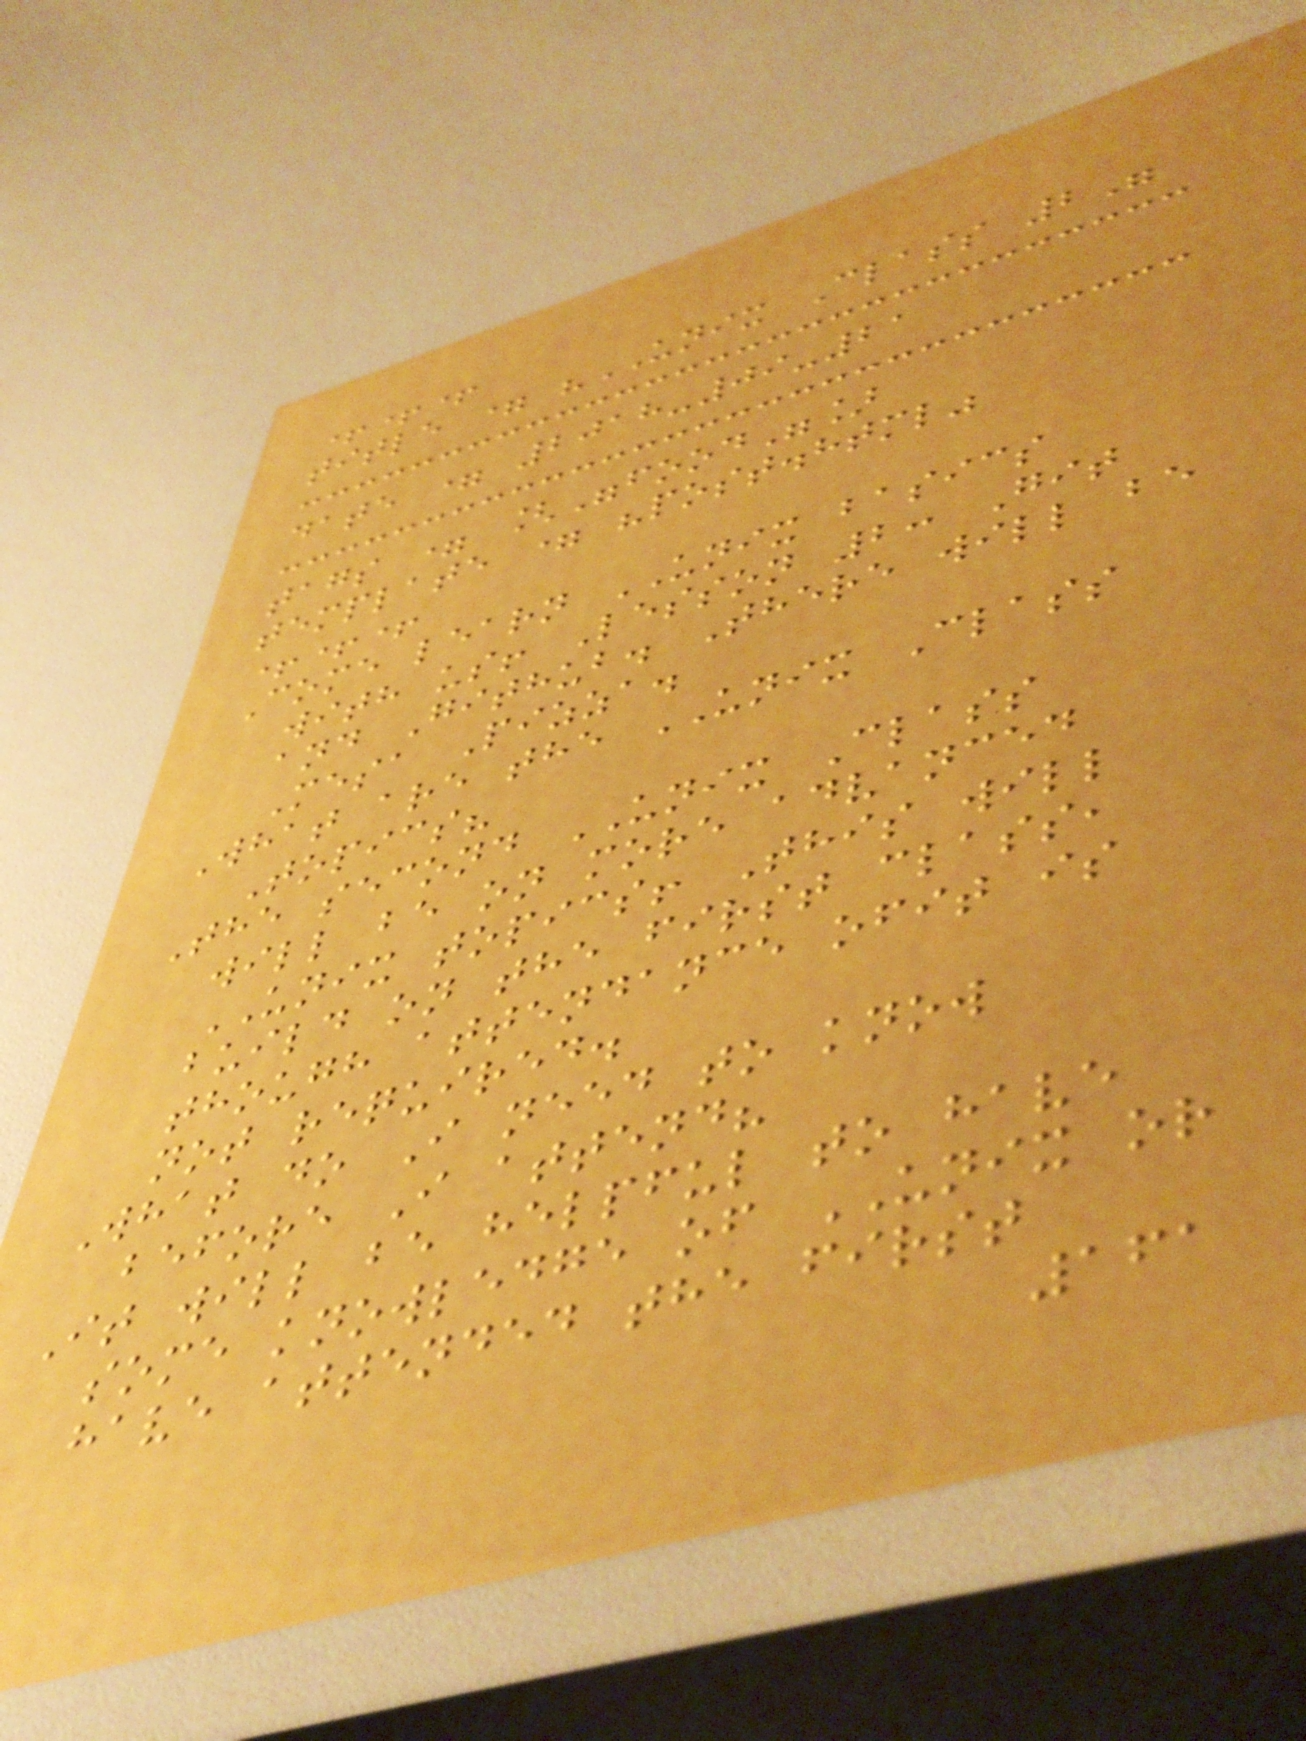+++
title = "UNIX Class 2"
date = 2018-09-21
tags = ["food"]
template = "post.html"
+++
Come learn UNIX basics
with us! Lesson 2: Git
and Github. There will be
Mesa Pizza.
What are the UNIX Class
Topics?
The second UNIX Class
will be on more advanced
UNIX topics! This will
build on the first class,
though attendance ofit is
not required.
What do I need to know
before I attend?
It will be helpful to have
some knowledge of UNIX or
have attended the first
161
